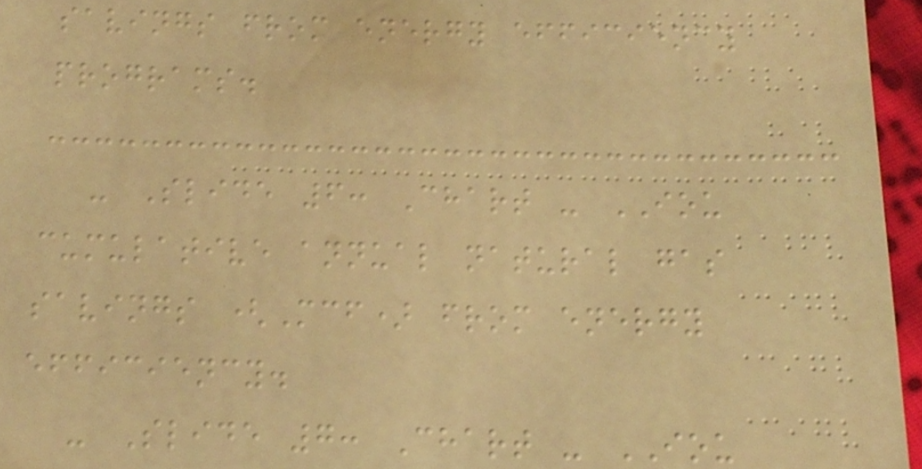savings from energy efficiency
programs.
- Slide 6: Chart - IOU
cumulative annual natural gas
savings (Mcf) from energy
efficiency.
- Slide 7: Chart - IOU
